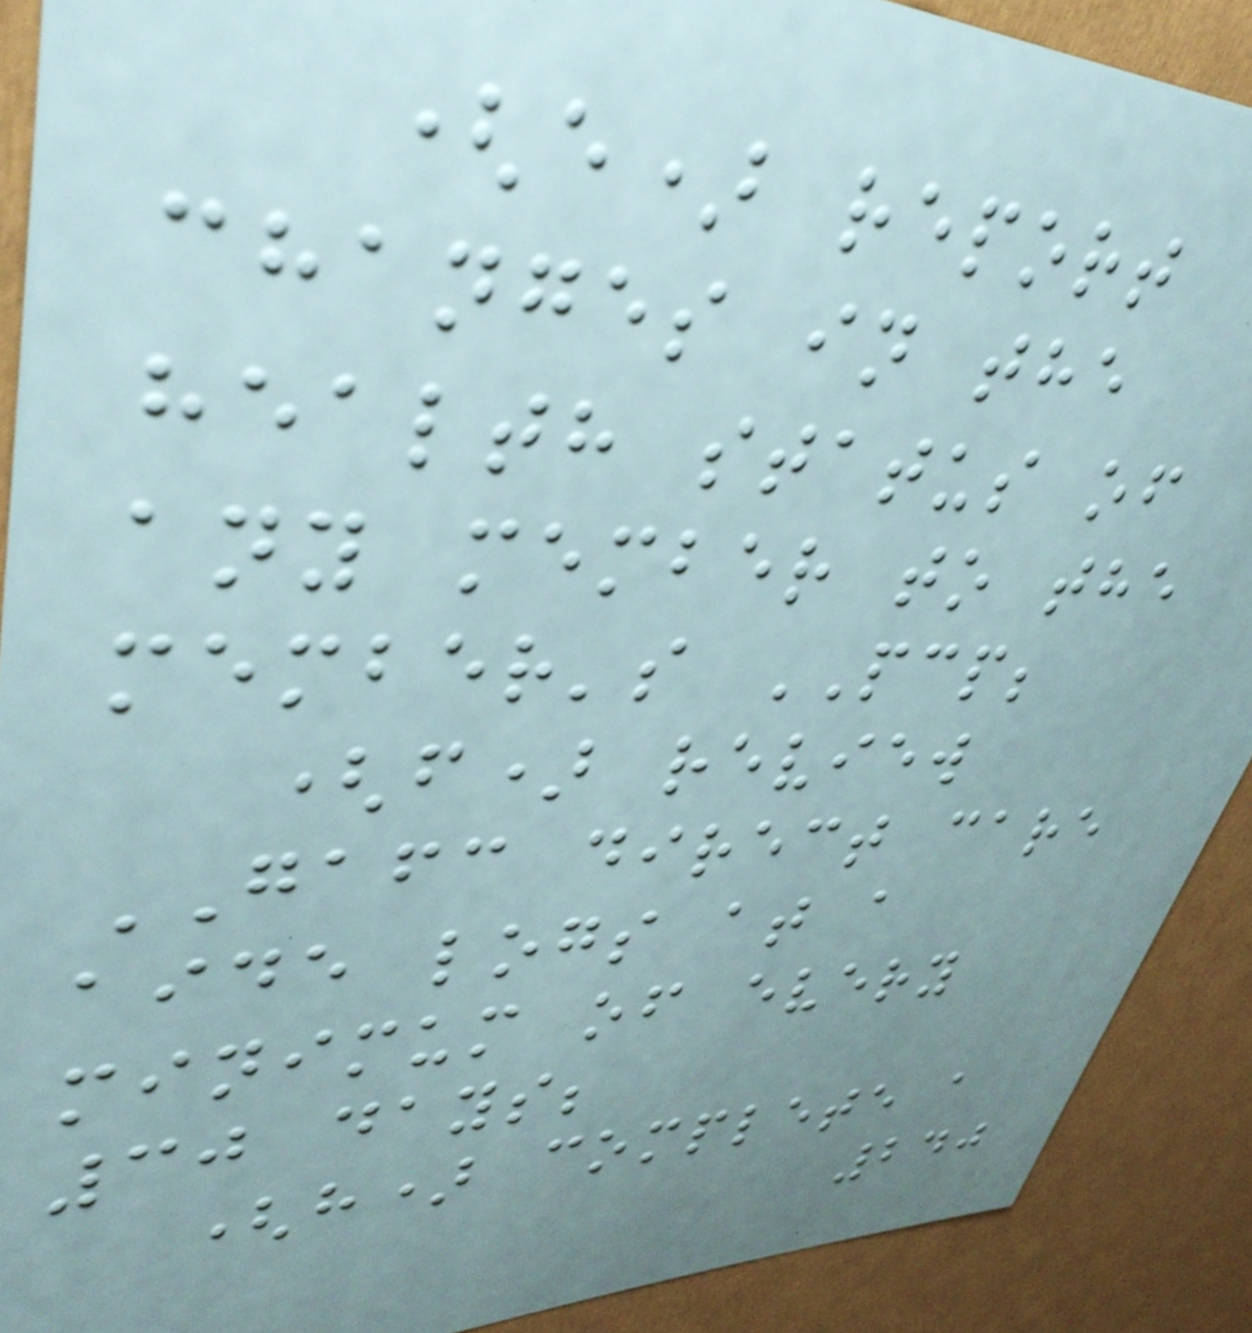(e) report
changes in the
health status of
any member to the
member's PCP;
(f) review
GAFC direct care
aide logs at a
minimum of every
30 days;
(h) complete a
240
